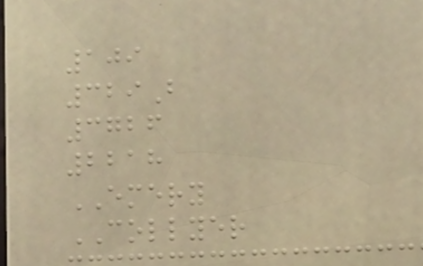109
329B
3726
2218
EMERY
COLLYER
